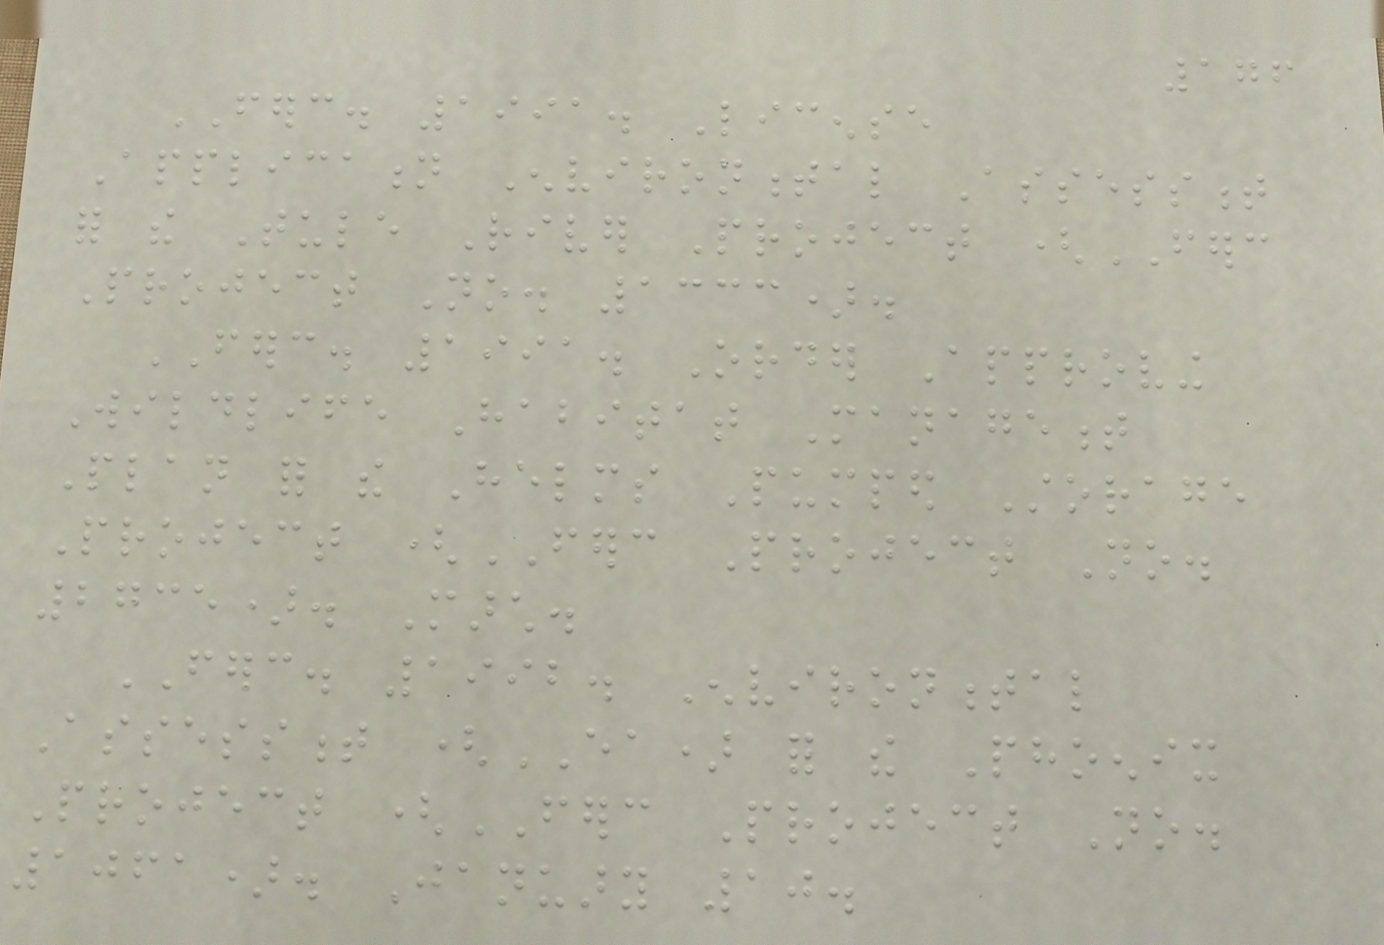176
FERC. 1991. License
Application Environmental Assessment
for the Tule River Project (FERC
Project No. 1333).
FERC. 1991. Order Approving
Wildlife Habitat Management
Plan for the Helms Pumped Storage
Project (FERC Project No.
2735). March.
FERC. 1992. Environmental
Assessment (EA) for the Phoenix
Project (FERC Project No.
1061). January 10.
